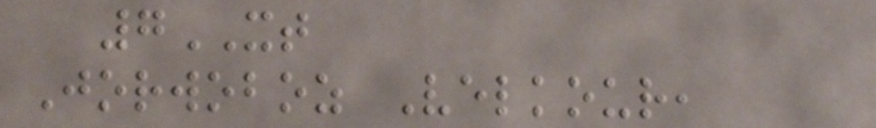7XT
Jorwoboz Velkour,
